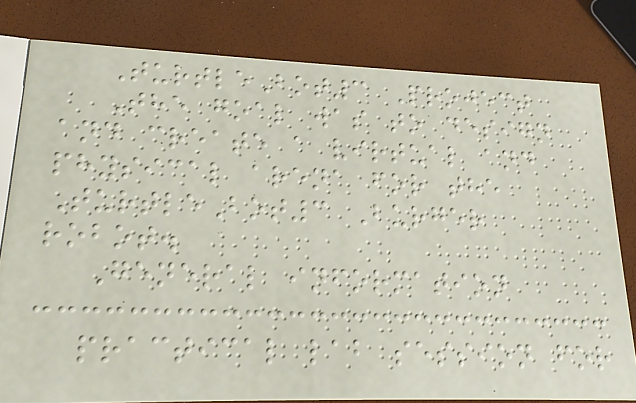TurtleBot3 Project
The goal was to design
and create a virtual and
physical arena for the
TurtleBot3 Burger
robot.
General information
practical lab session for
